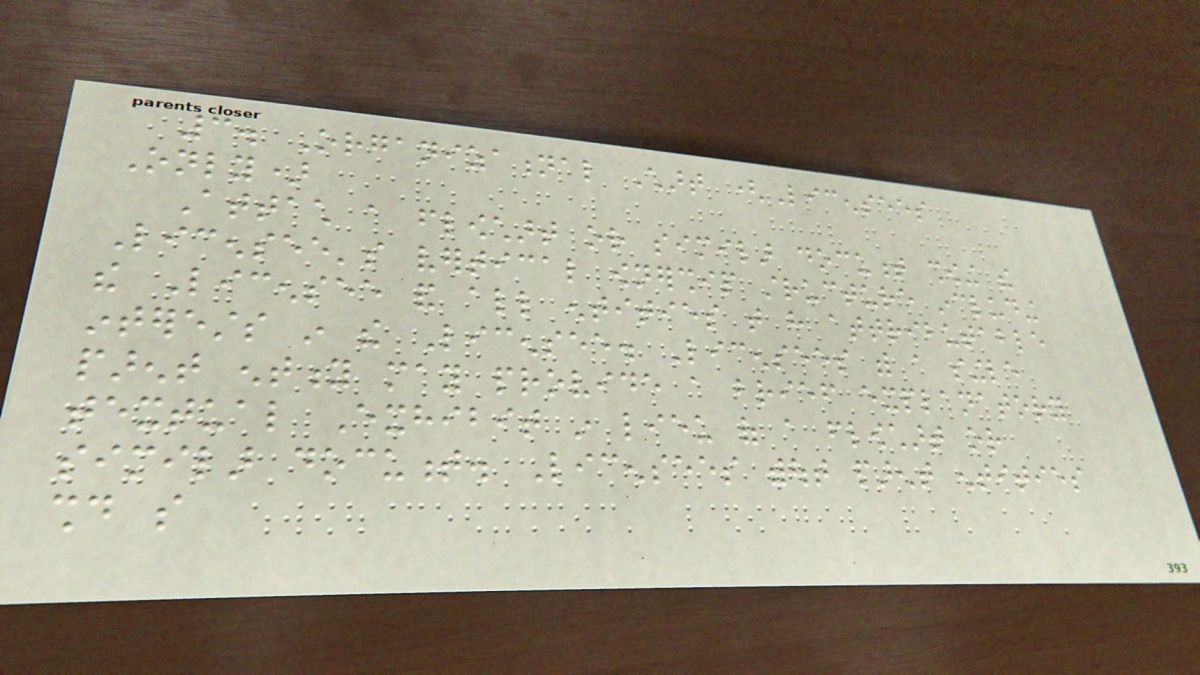3. Organizational Chart (Licensees
Only)
Attach a flowchart or similar document showing the
Licensee's vertical ownership structure including
the Licensee and all entities that have attributable
interests in the Licensee. Licensees with a single
parent entity may provide a brief explanatory
textual Exhibit in lieu of a flowchart or
similar document. Licensees without parent entities
should so
